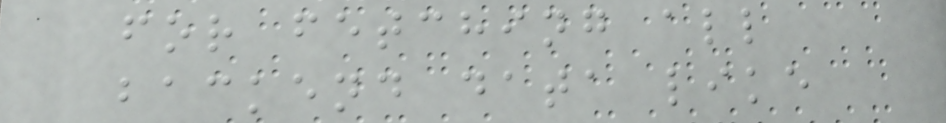for fetching all
backend data like
